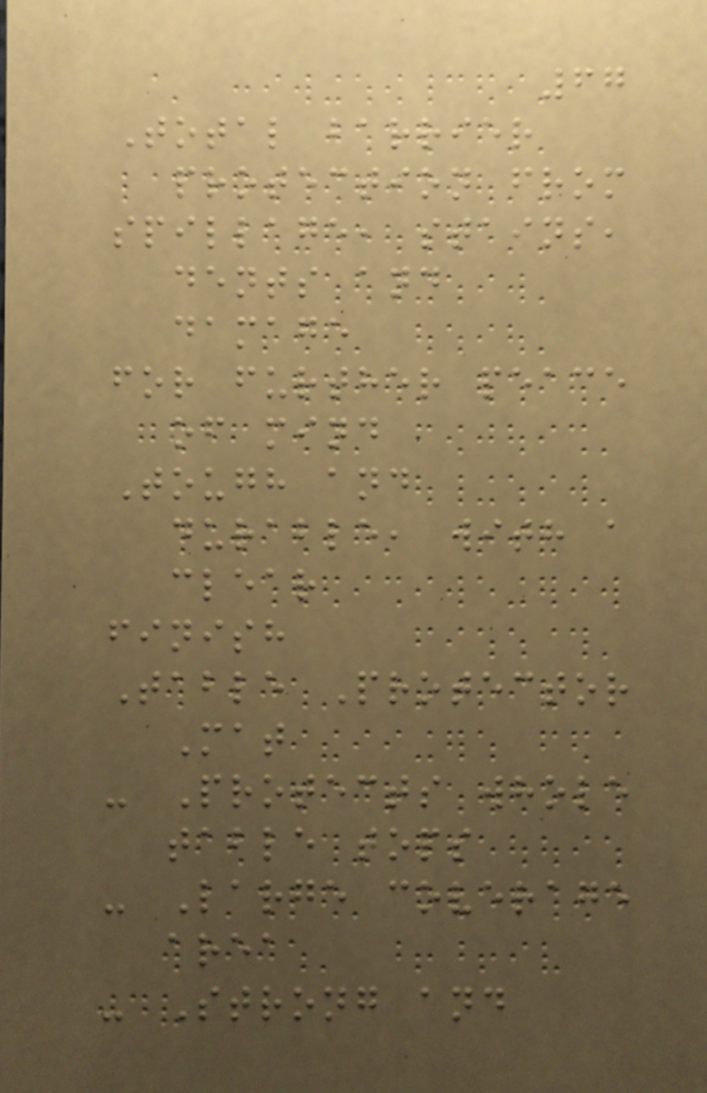67
Total barrier
protection from
spillage, stains,
dents and
damage
for further peace
of mind
Tough and
durable, with a
clear
finish
Table Protector
Mat
- Protects whole
table tops
- Large coverage
area
- Strong and
